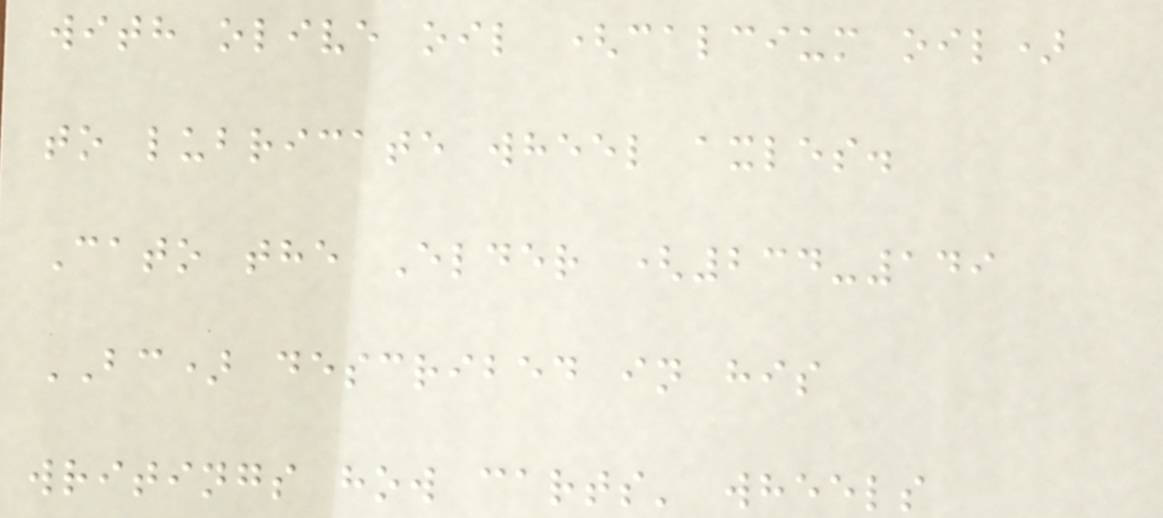with olive oil (calcium oil)
to lubricate wheel axles.
Cato the Elder (234-149
BC) described in his
writings how carts' wheels
